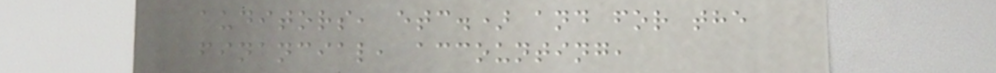auditors, etc.) and for the
financial, accounting,
